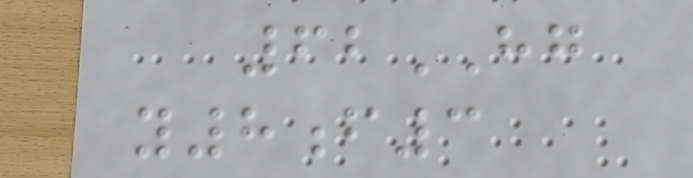62HG
y8f3
